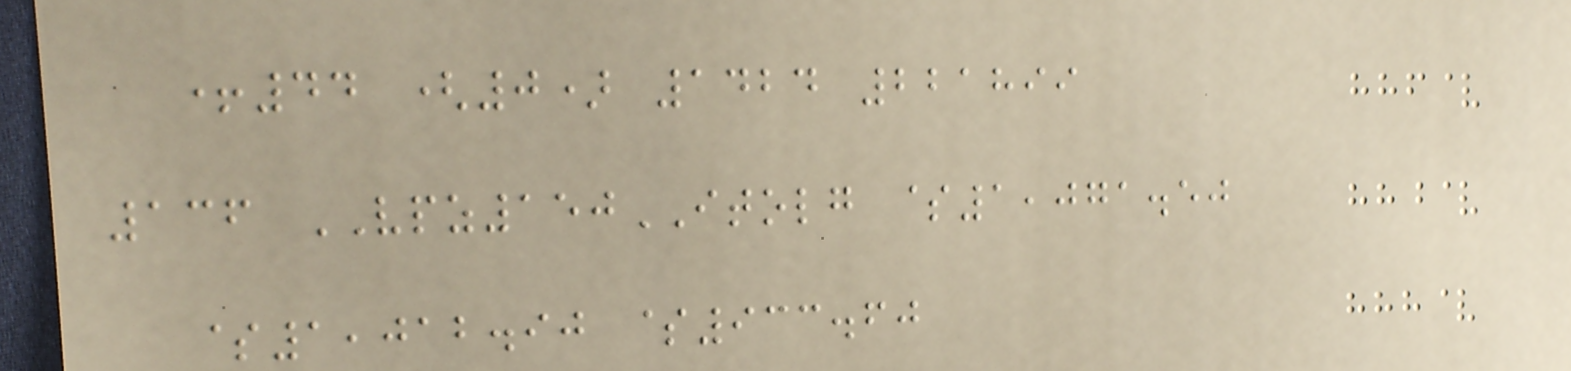+44 (0) 1424 221899
136 VPZ150ITOLG $1,071.50
$1,012.90 $933.60
